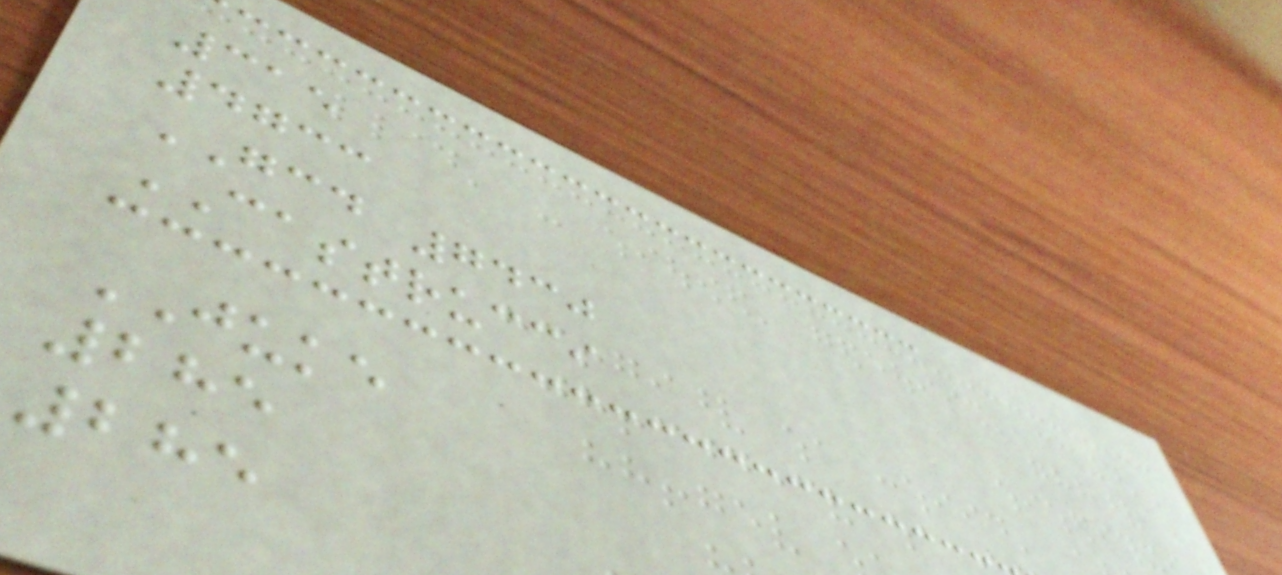315
4733
GCD 7430
CASTRUCCI
JUKE
285
285
